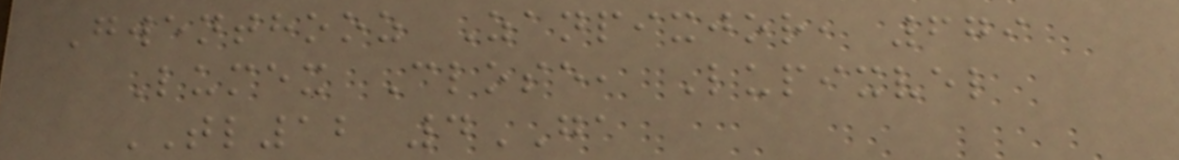Gwenthooz Zanpixjor, 679
Lumex Close, Lupixvel
TL12 4GA
